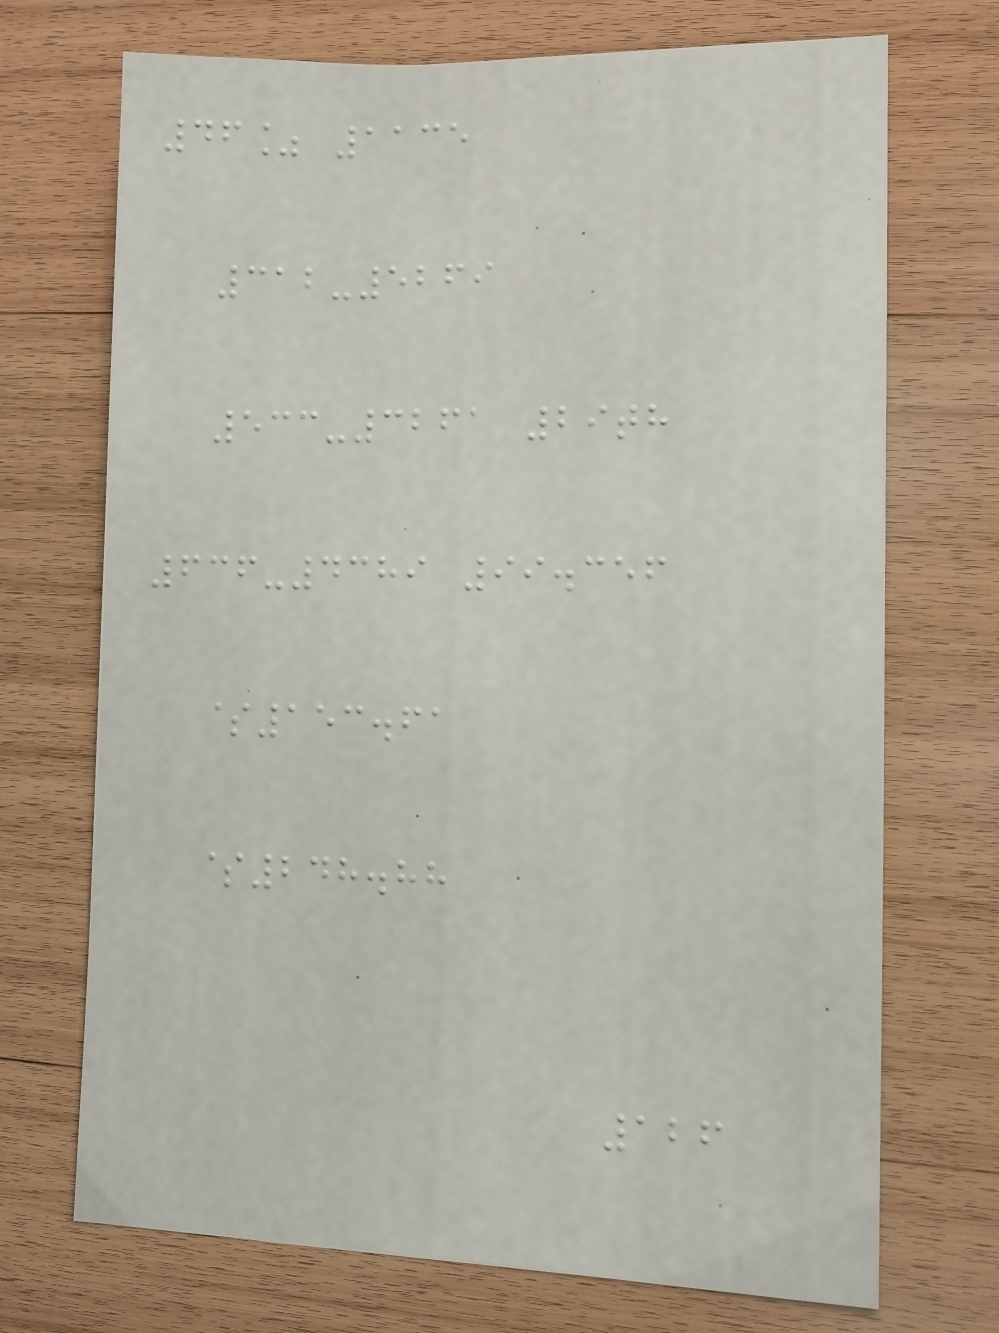46% 1135
312-5269
533-3261 29th
636-4389 99.356
$153.61
$248.88
126
